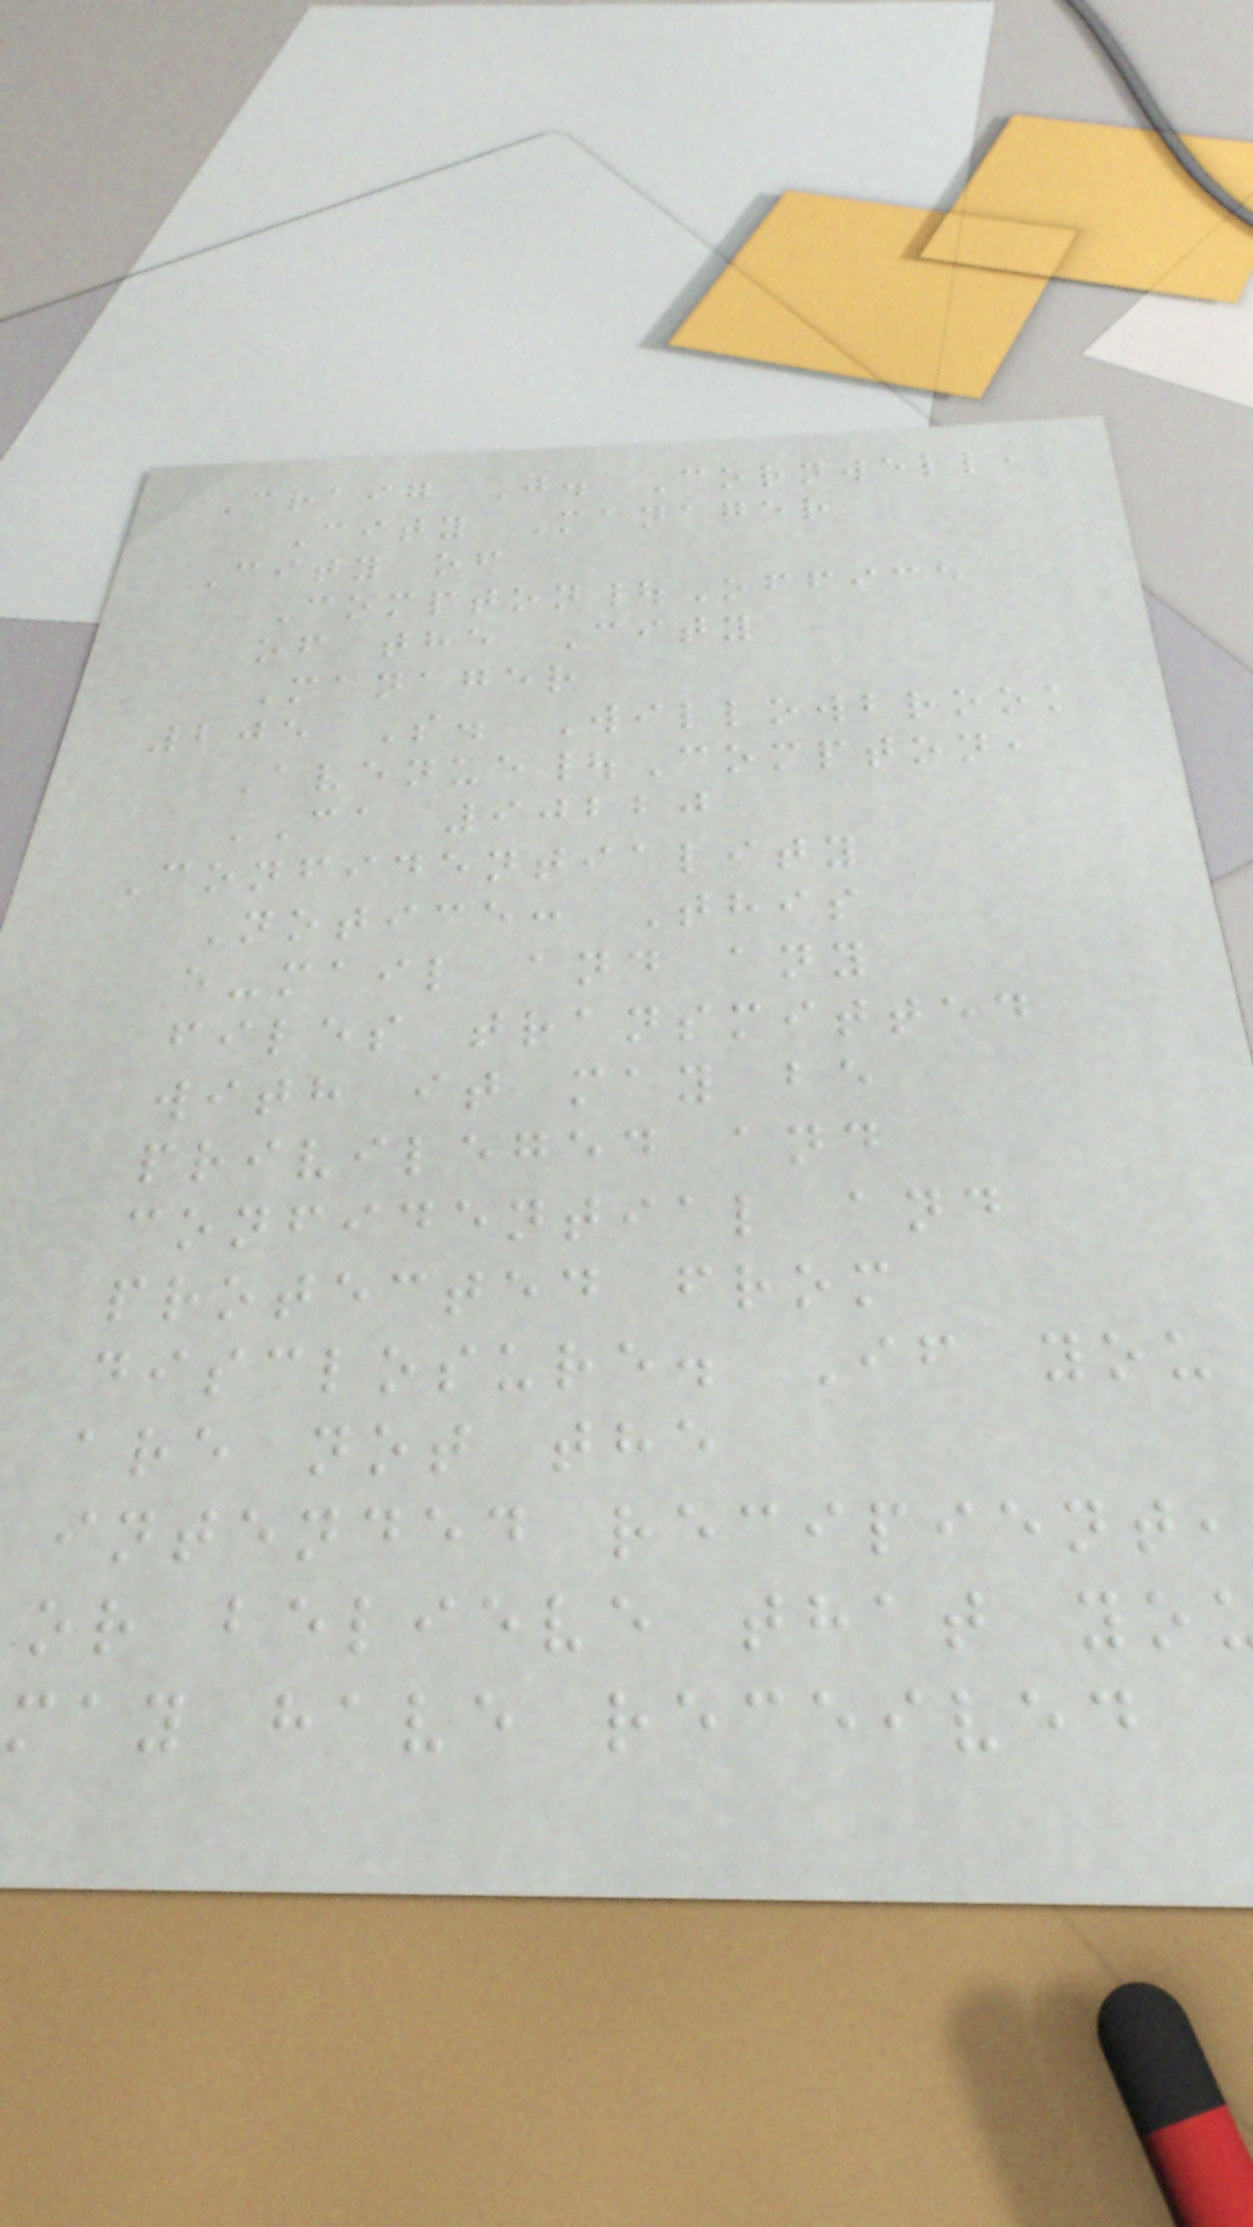Craig J. Cornwell,
City Manager
City of
Compton|Office
of the City
Manager
205 S. Willowbrook
Avenue|Compton,
CA 90220
Confidentiality
Notice: This
e-mail and any
files transmitted
with it may be
privileged and
confidential and
protected from
disclosure. If you
are not the
intended recipient,
or believe that yo
may have received
